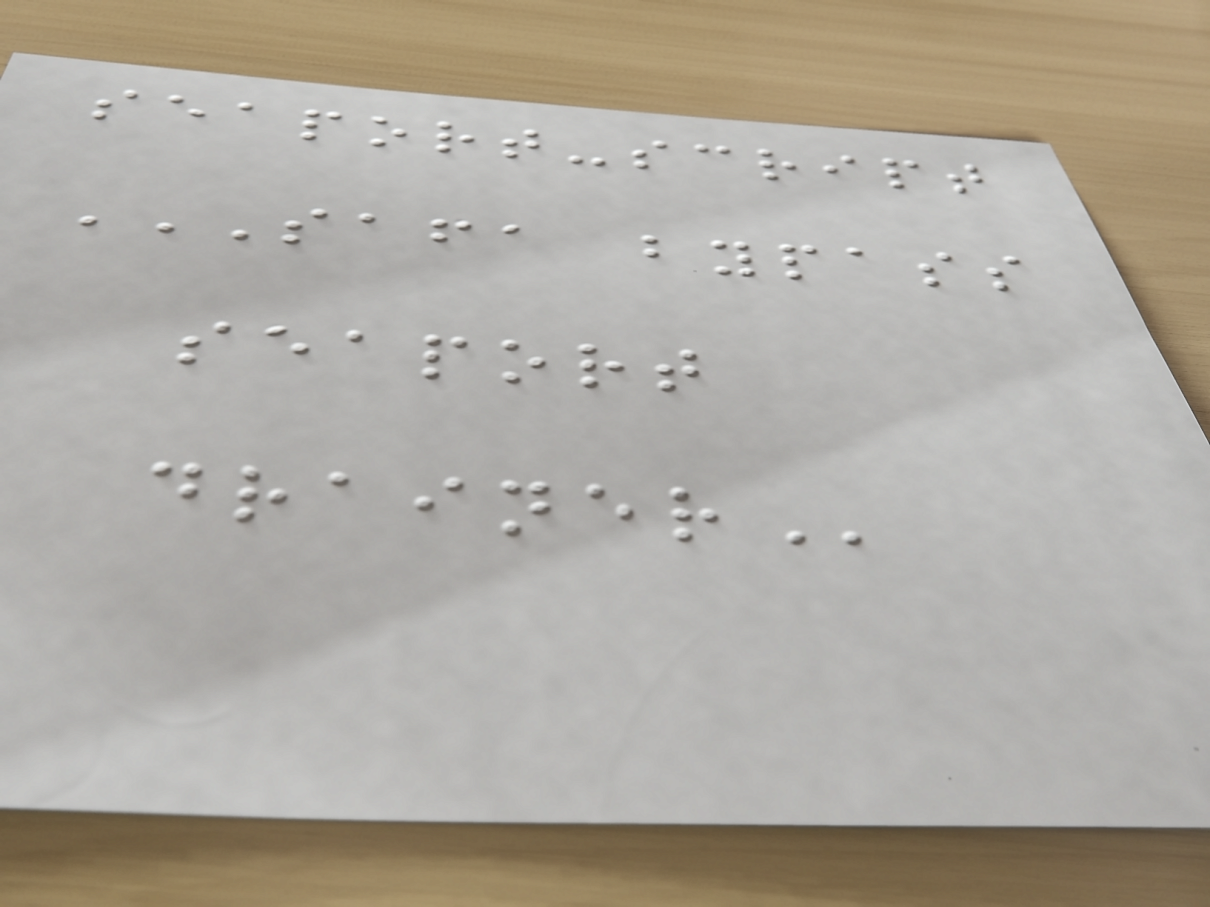seaport-script
SAFA BYPASS
SEAPORT
DRAINER
